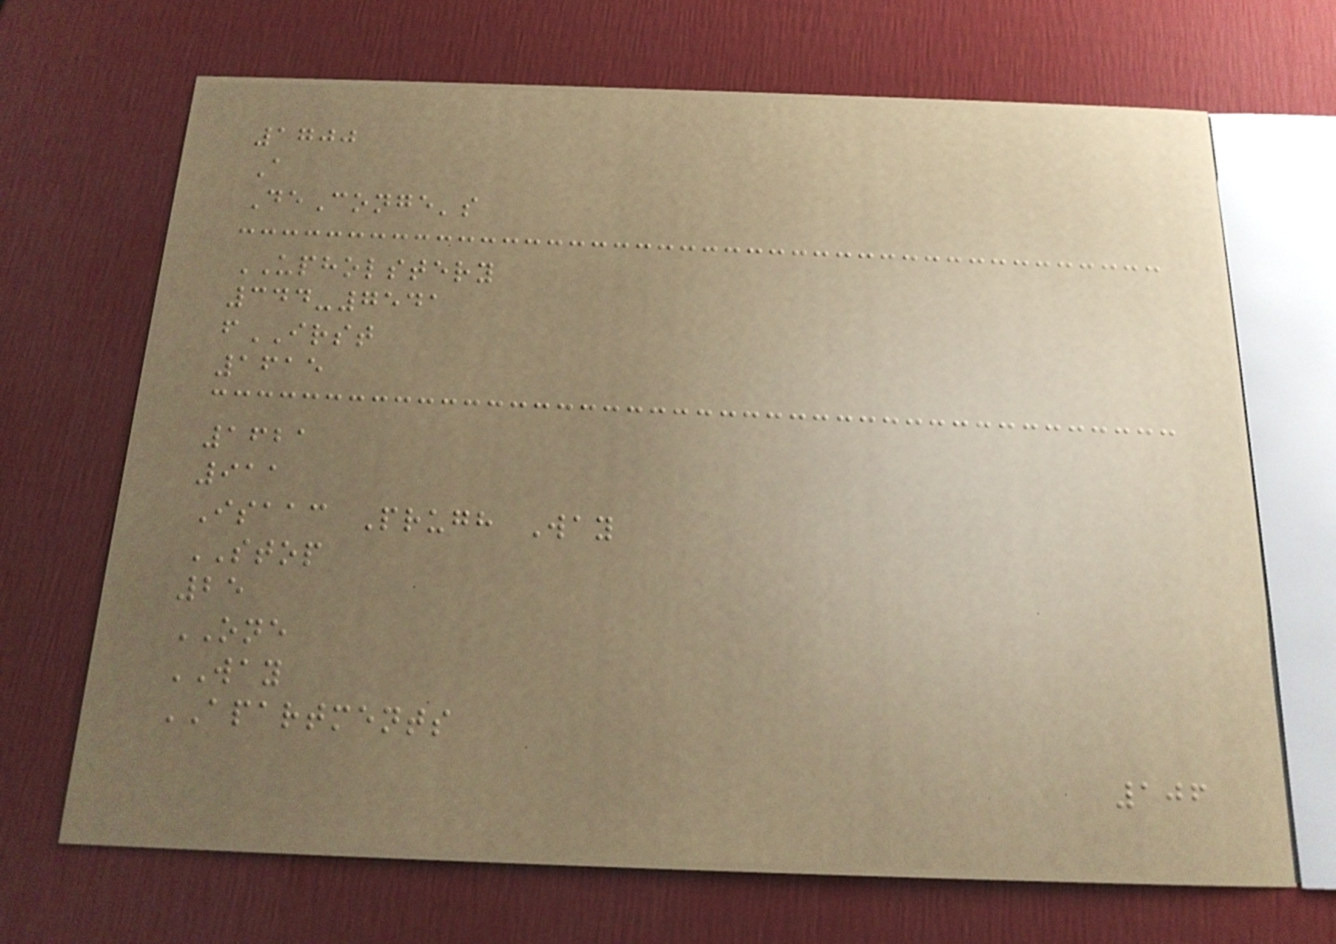1700
A
DeConge's
UPHOLSTERY
344-7541
fIRST
1615
1621
911
Isaac Prugh Way
STOP
25
ONE
WAY
APARTMENTS
106
